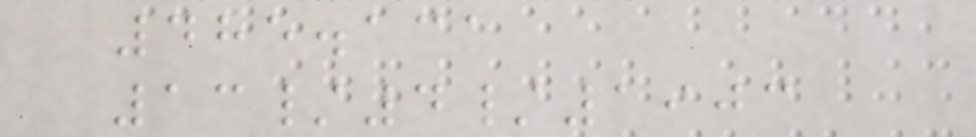485.131
13/4/1903
